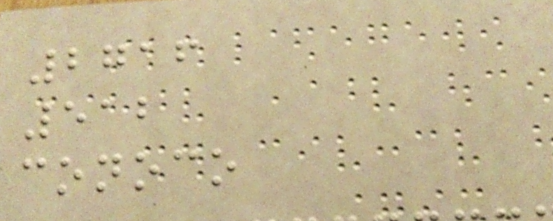2716
512
conoco
